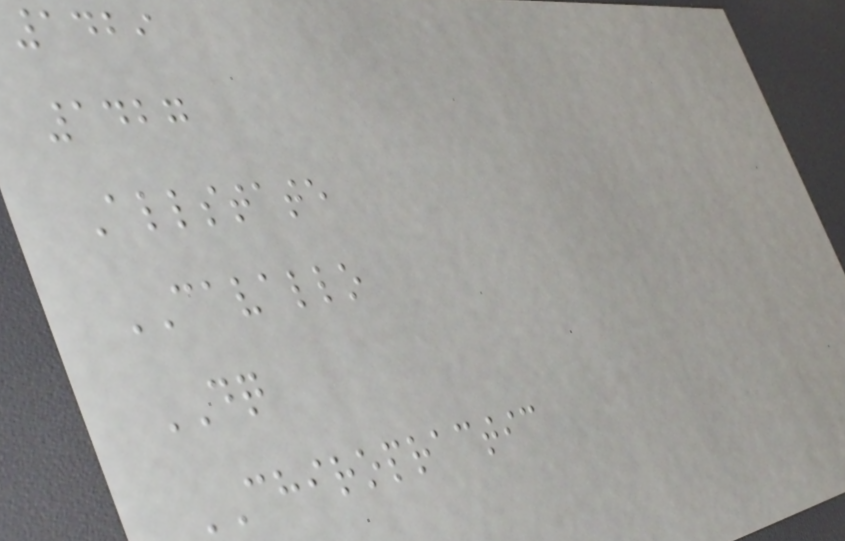1429
1427
Allstate
CAVALLO
DQ
CHIROPRACTIC
